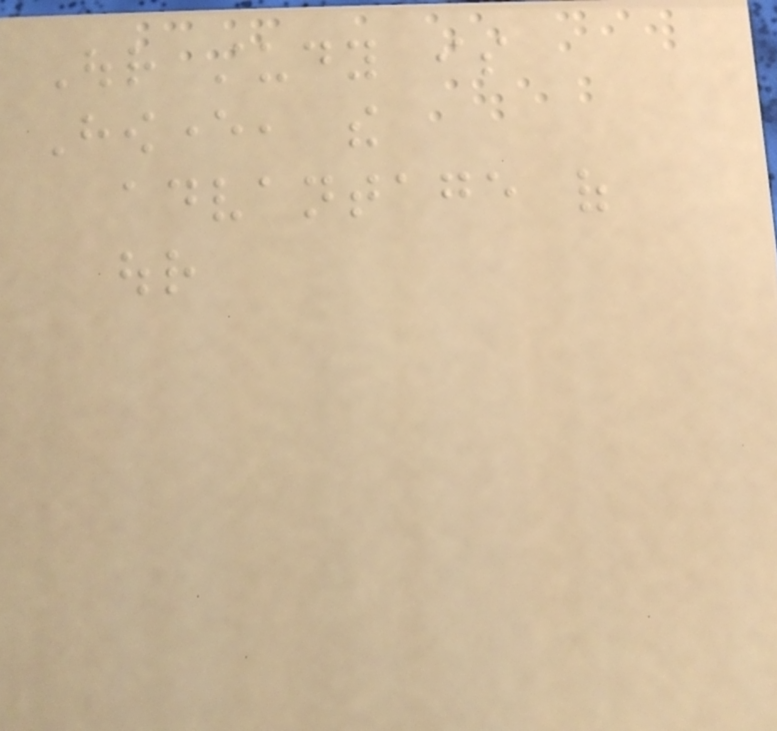Our study is
However, the
advantage of
our
